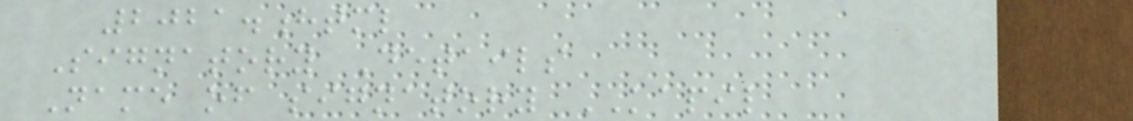2021.html
Signatory Details
Name of signatory KAPIL
